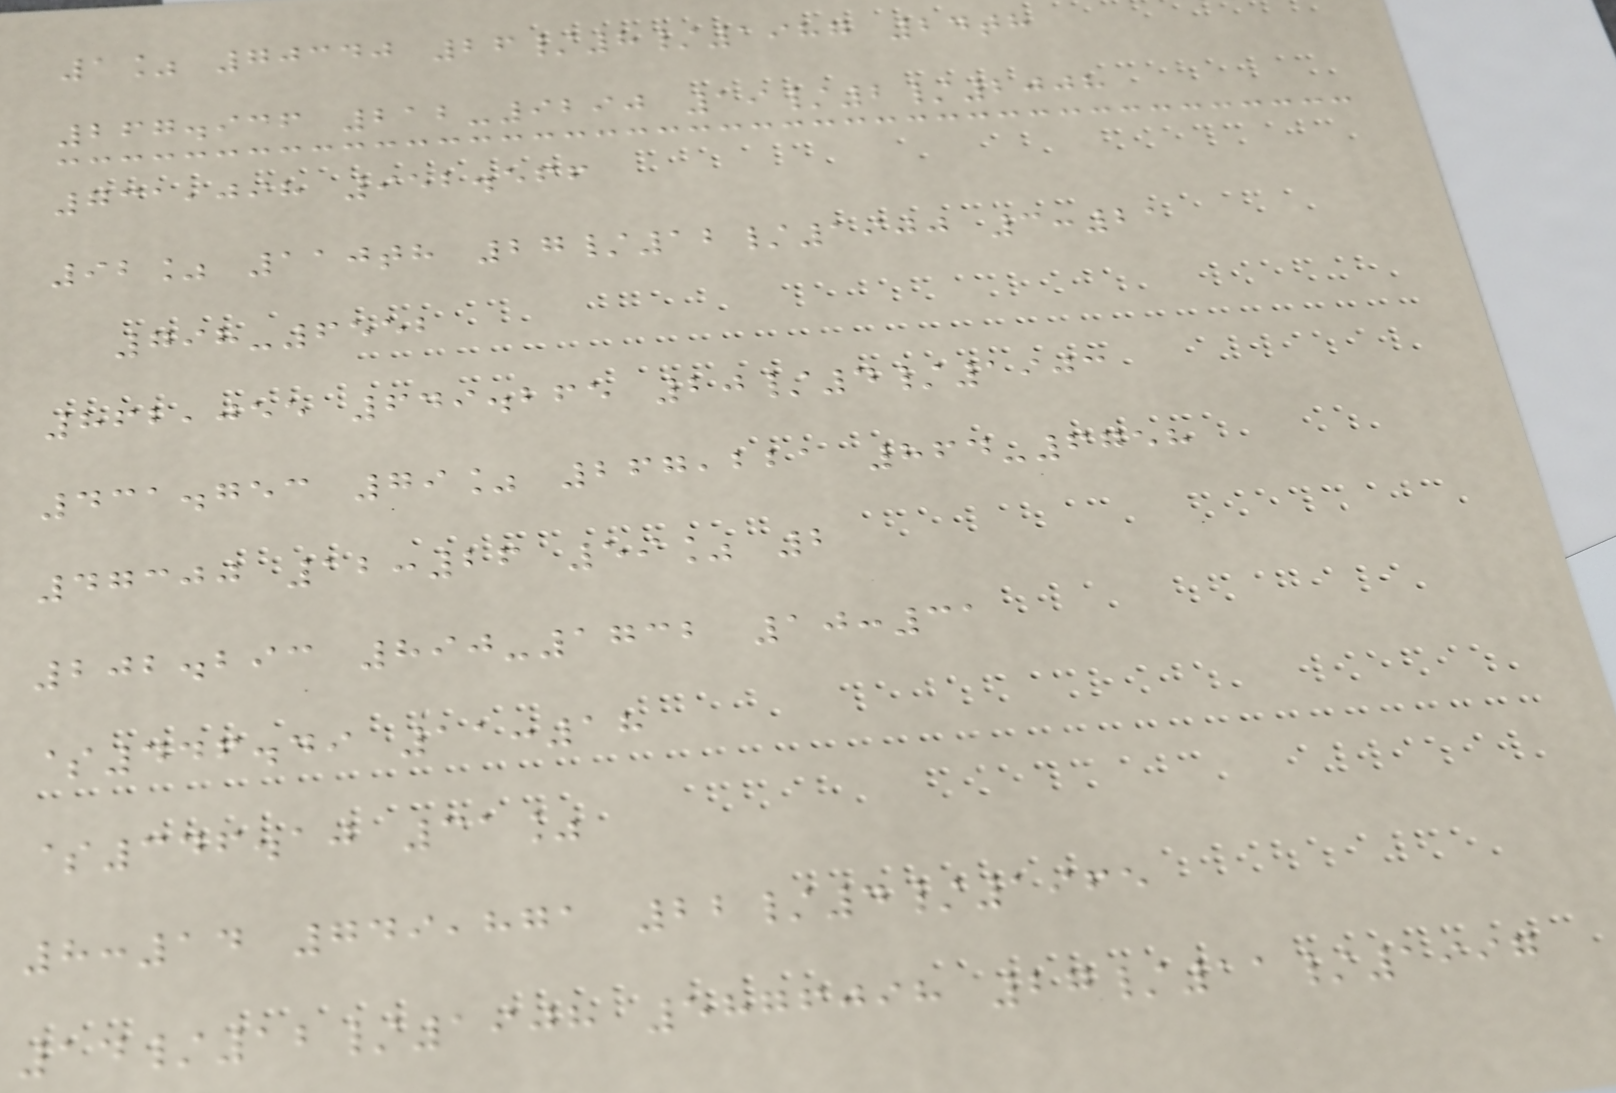1% 70340 26/8/1987 24th
267.936 212-9290 19/2/2008
731,098 952.566
92% 110th 27/12/1900 3:21
798-6552
862,055 649.265 20/4/1903
431.753 79% 267,221 864-6758
47300 12:26 59% 2
202.293 890-1732 10:31
$446.49 11:18
$346.10 31%
8:14 749,871 22/4/1965
14/12/1908 5876098 27/11/1997
